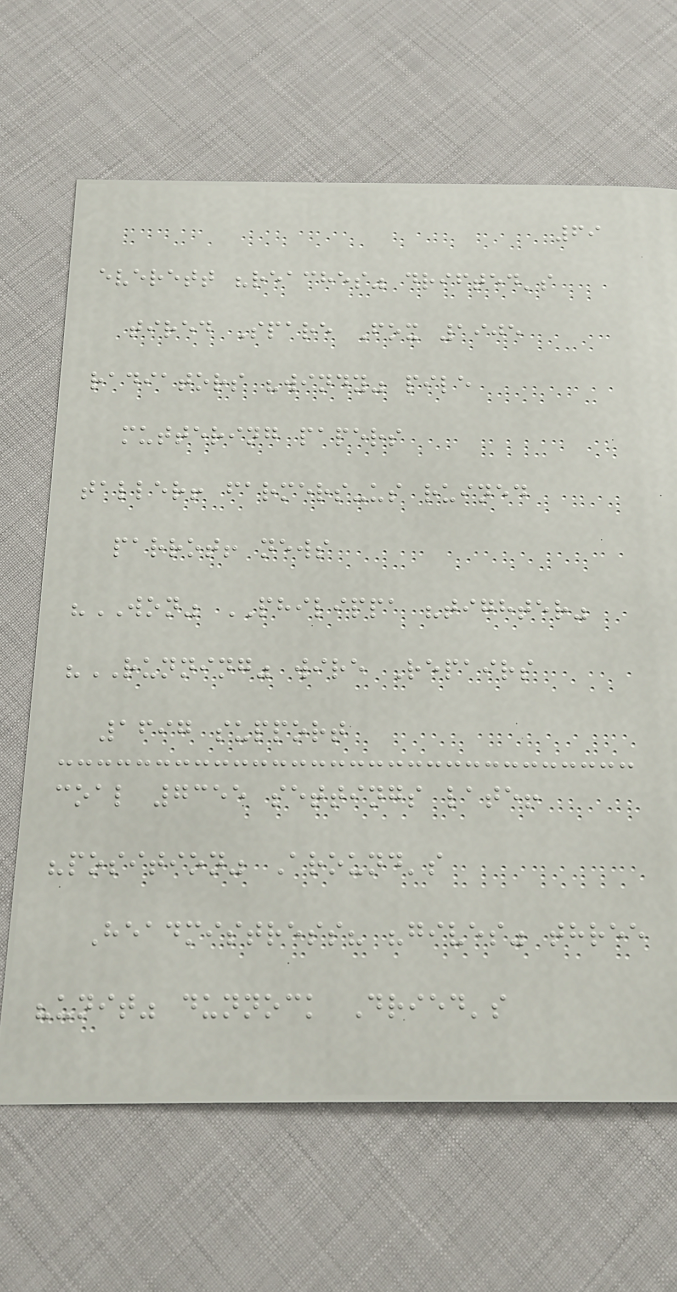69
everett "reaches" drifted's
tired Spare Fox 1905
radiators "windy" pile
muttering papers
taller! farmers-us ruined
parrot! news
"WON" PHILIPPA "tighter"
"RUNNING" wire Repairs
1697 support
coal 7355 settings late!
"position" Around's
Headmistress? "gives" three
"unit" dunnock Dried's
